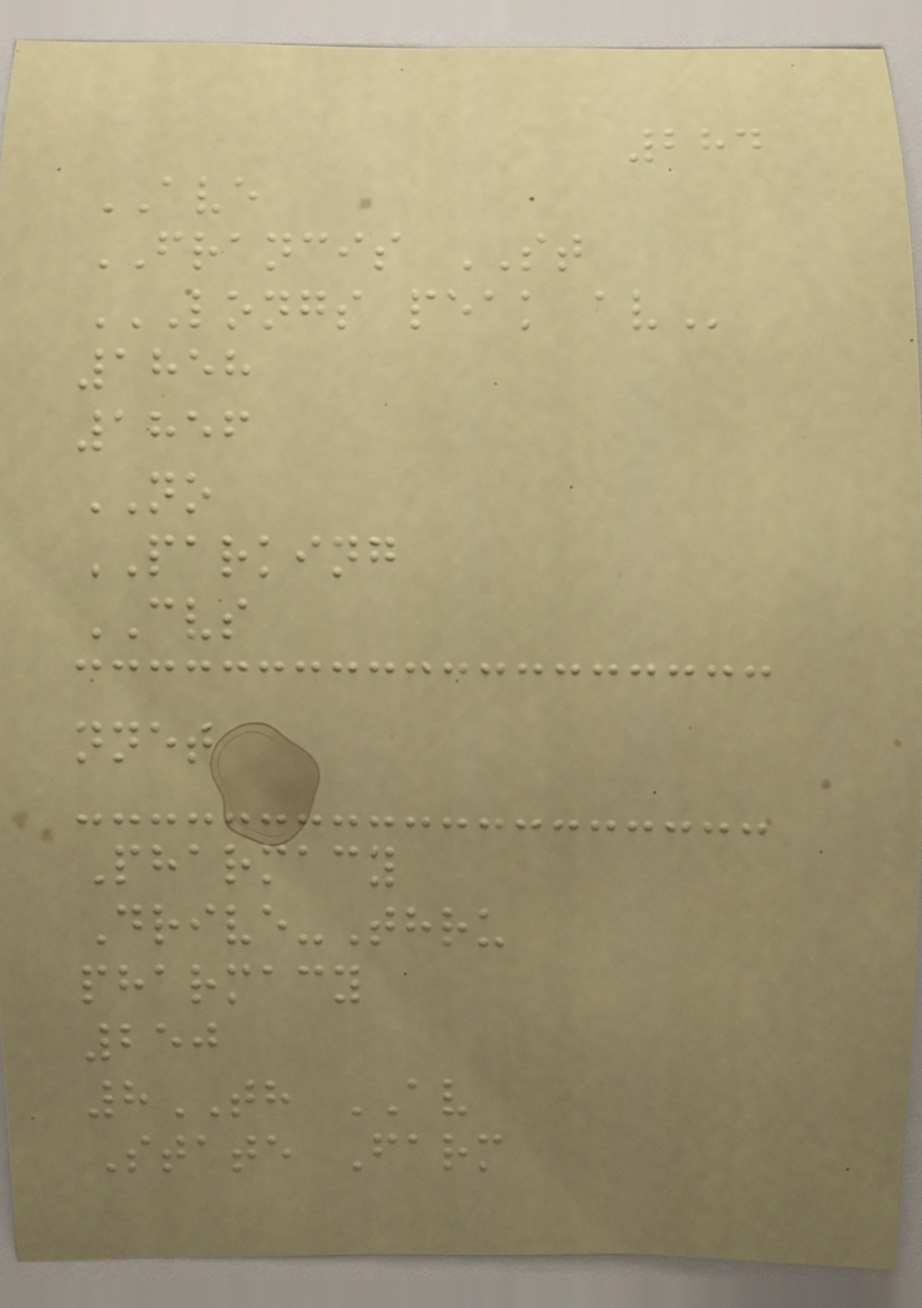284
AVE
FRANCIS ST
LONGS PEAK AV
1858
1856
NO
PARKING
CVS
nnet
Pharmacy
Drive-Thru
pharmacy
250
8TH AV
State Farm
